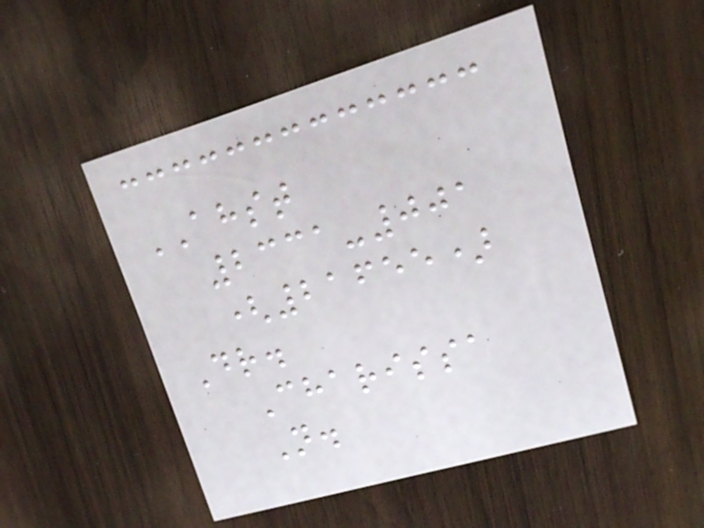AHST
2331-001
(21655)
Dr.
Charissa
N.
